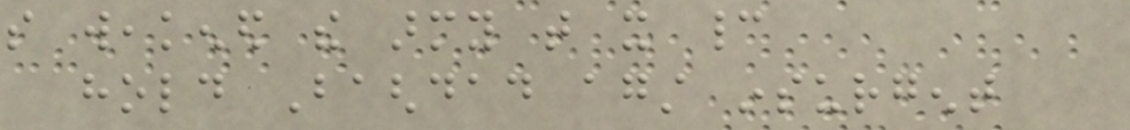so weakened the army that it cannot
hold Baghdad against insurgent
